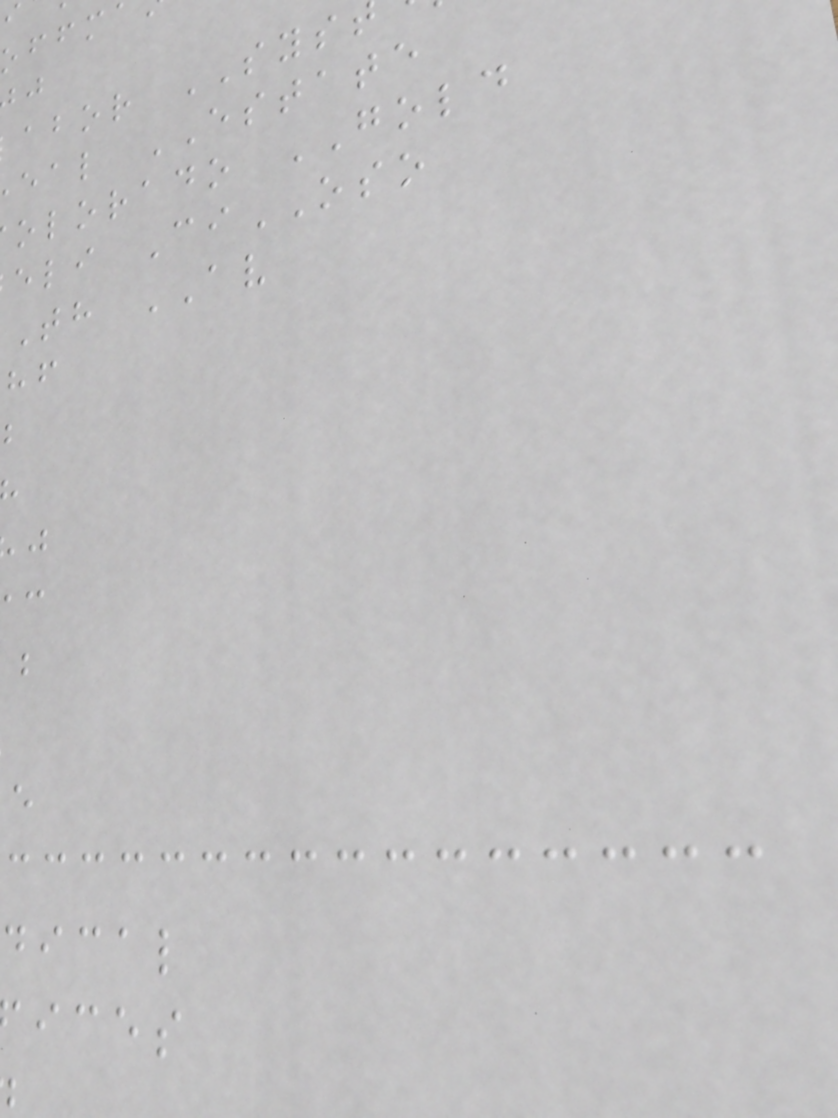abor SYS
eal ESTATE
olorado GOLD
eli CiOSO
th AV
dical
ices
